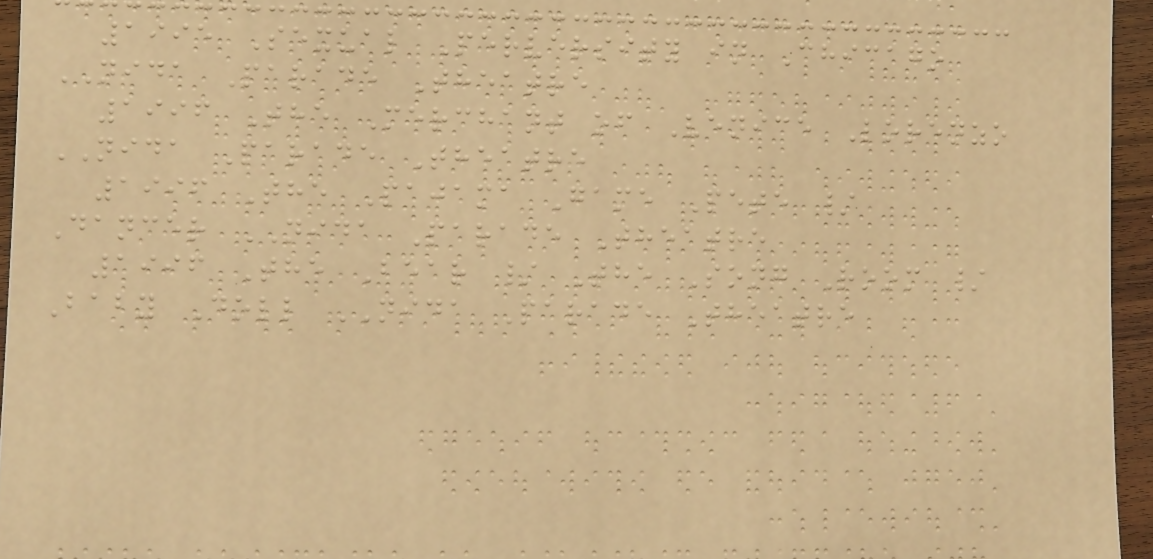1995 Sexual Perversity in Chicago
NIDA Parade Theatre
1996 The Merchant of Venice Lorenzo
NIDA Parade Theatre
1996 The Pajama Game Pete /
Dancer NIDA Parade Theatre
1996 The Bear / The Song Room /
Baby Doll NIDA Parade Theatre
